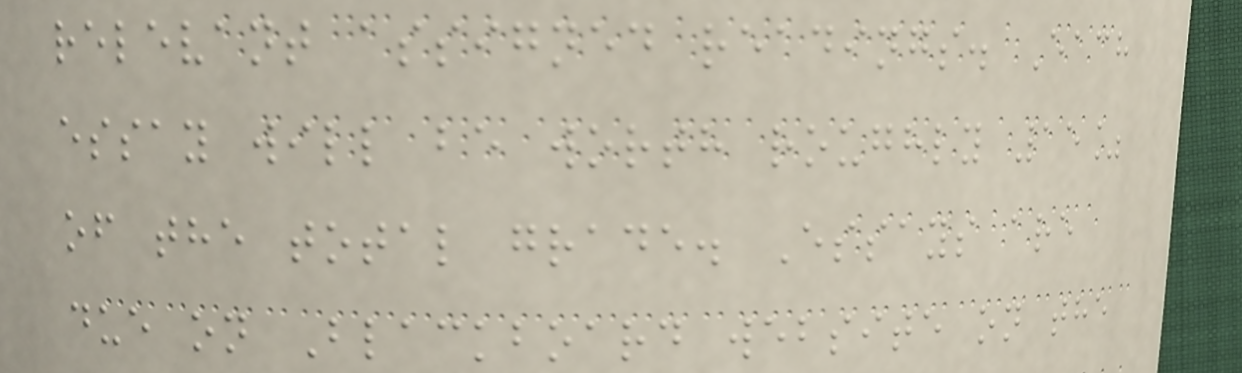relevant assigned readings. Each
essay will be worth roughly 15%
of the total grade. Essays are
due on Blackboard website on the
